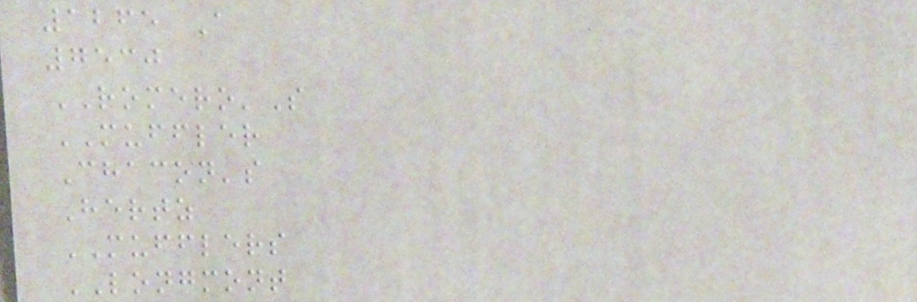1265 A
7530
ROMERO'S
MUFFLER
Chacon's
Hertz
MUFFLERS
LONGMONT
